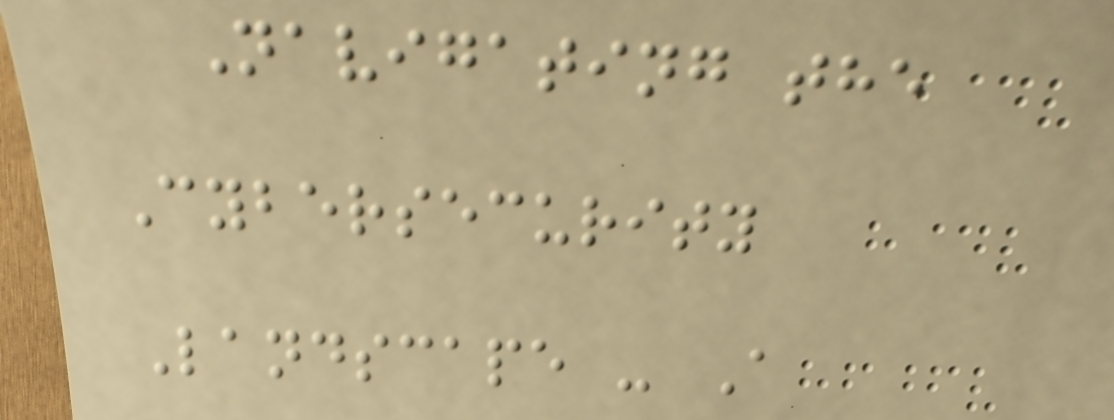Navigating the
Cybersecurity
Landscape - A
